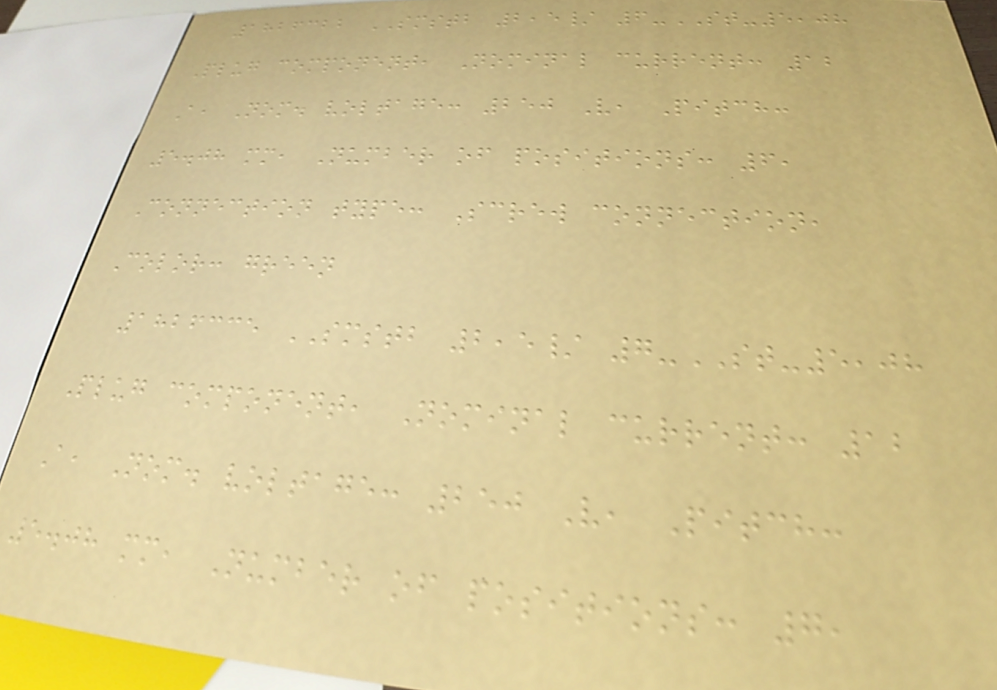1826322 SMSTB 2,5/ 6-ST-5,08
Plug component, Nominal current: 12
A, Nom. voltage: 250 V, Pitch:
5.08 mm, Number of positions: 6,
Connection type: Screw connection,
Color: green
1826335 SMSTB 2,5/ 7-ST-5,08
Plug component, Nominal current: 12
A, Nom. voltage: 250 V, Pitch:
5.08 mm, Number of positions: 7,
